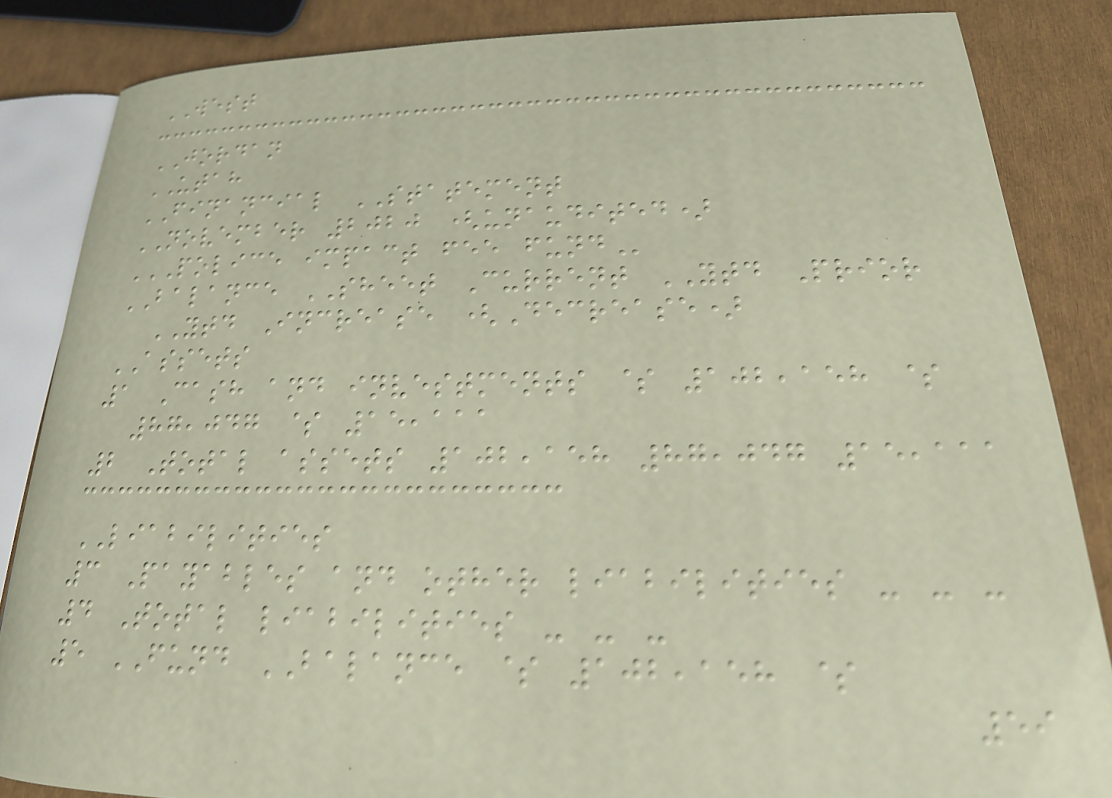WEST
JORDAN
UTAH
FINANCIAL STATEMENT
NOVEMBER 2020 (unaudited)
POLICE IMPACT FEE FUND
BALANCE SHEET Current YTD Prior
YTD Increase (Decrease)
ASSETS
1 Cash and investments $ 102,158 $
87,047 $ 15,111
2 Total assets 102,158 87,047 15,111
LIABILITIES
3 Payables and other liabilities - - -
4 Total liabilities - - -
5 FUND BALANCE $ 102,158 $
59
